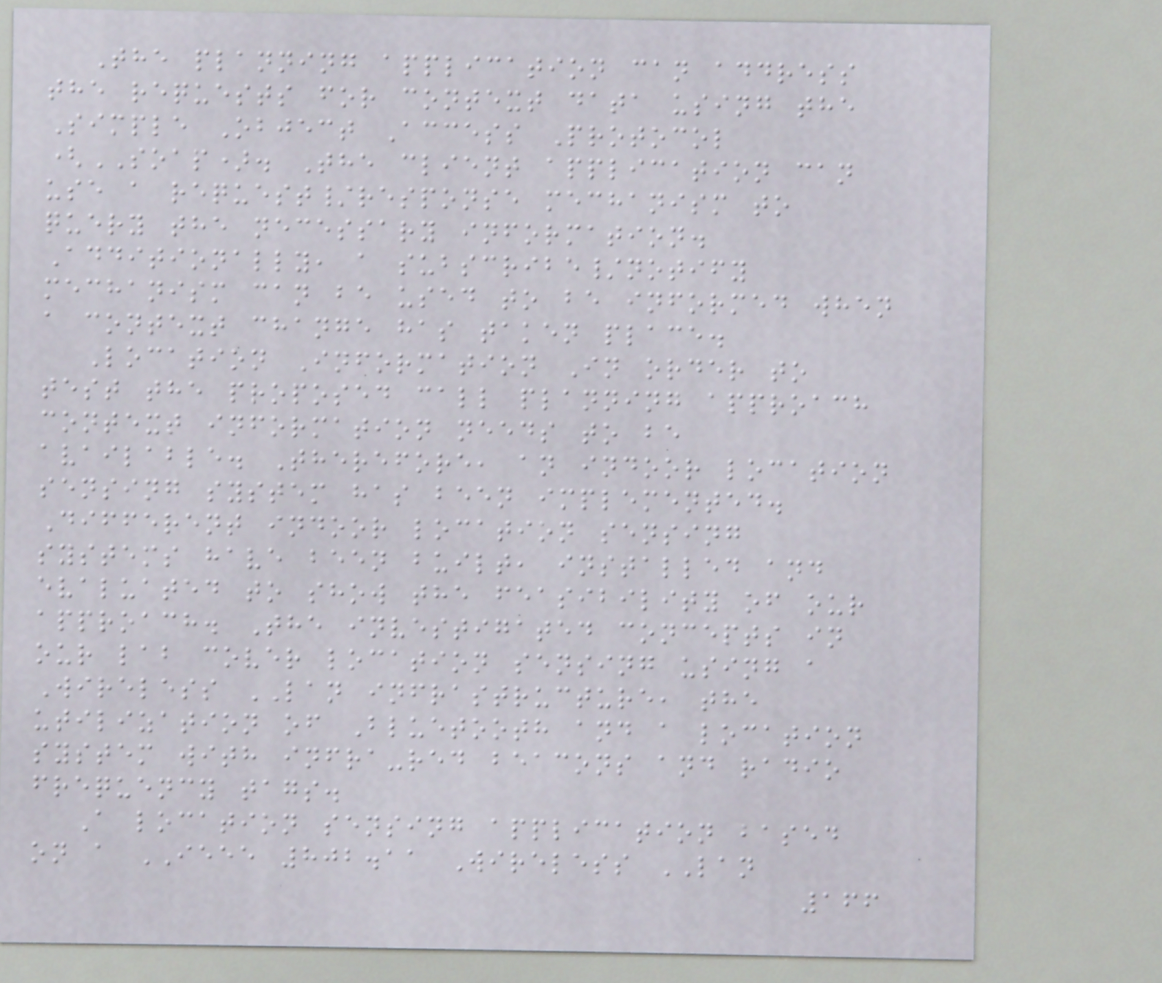The planning application can address
the requests for context data using the
Simple Object Access Protocol
(SOAP). The client application can
use a request/response mechanism to
query the necessary information.
Additionally, a subscribe/notify
mechanism can be used to be informed when
a context change has taken place.
Location Information In order to
test the proposed call planning approach
context information needs to be
available. Therefore, an indoor location
sensing system has been implemented.
Different indoor location sensing
systems have been built, installed and
evaluated to show the feasibility of our
approach. The investigated concepts in
our lab cover location sensing using a
Wireless LAN infrastructure, the
utilization of Bluetooth and a location
system with infra-red beacons and radio
frequency tags.
A location sensing application based
on a IEEE 802.11 Wireless LAN
166
